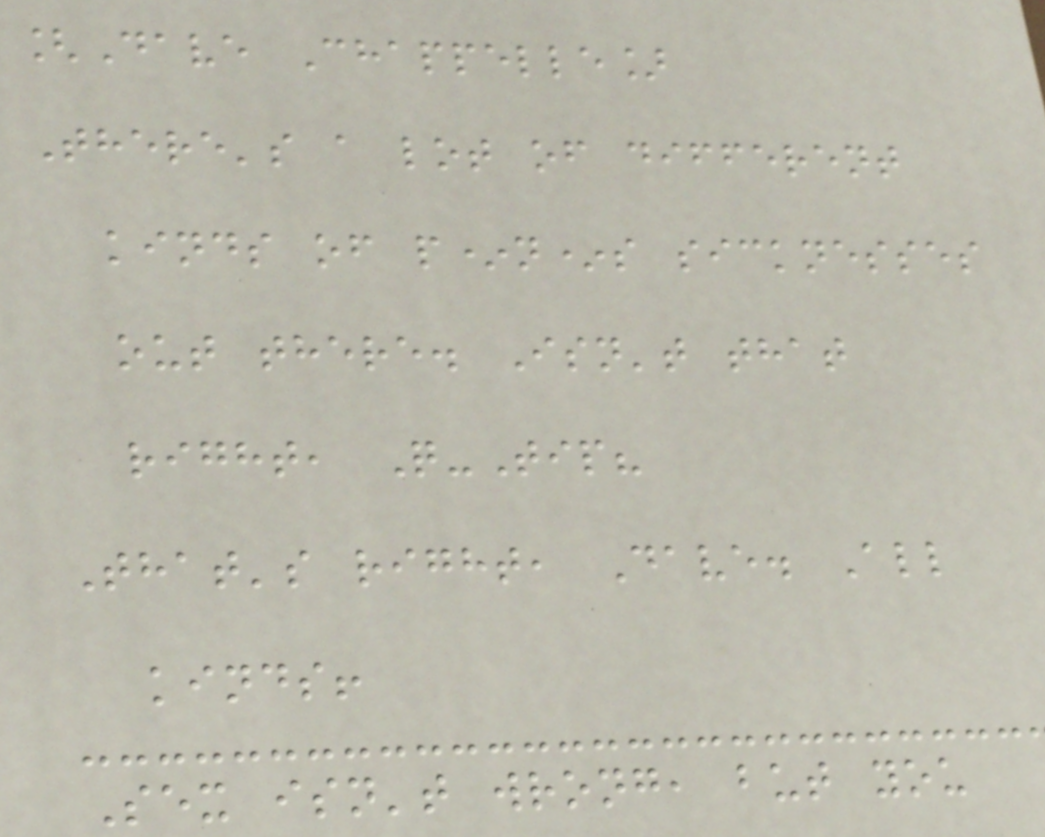[Dave Chappelle]
There's a lot of different
kinds of p*n*s sicknesses
out there. Isn't that
right, Q-Tip?
That's right, Dave. All
kinds!
Sex isn't wrong, but you
